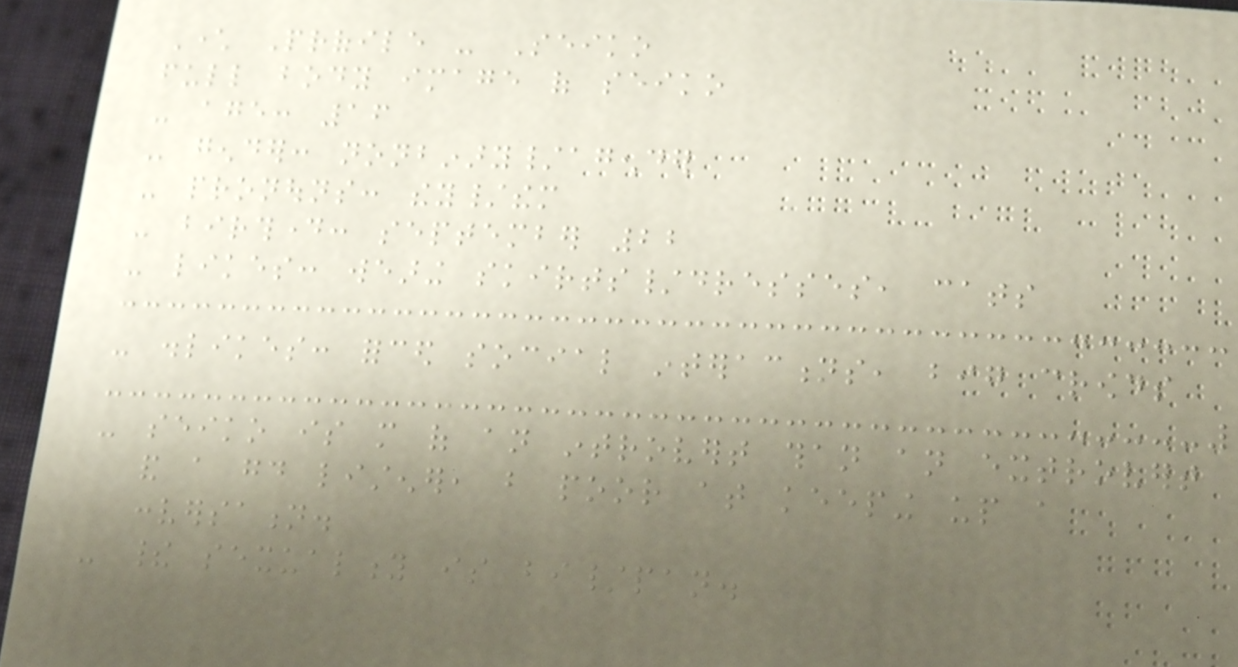Character Profile - Seiko
full body image of seiko
- age: 16
- gender: nonbinary/agender
- pronouns: they/them
- birthday: september 22
- likes: wearing skirts/dresses, cats
- dislikes: forced social interactions, big crowds
- seiko is more of an introvert than an extrovert
and a good listener, but poor at keeping up a
conversation.
- their sexuality is bi/pan.
